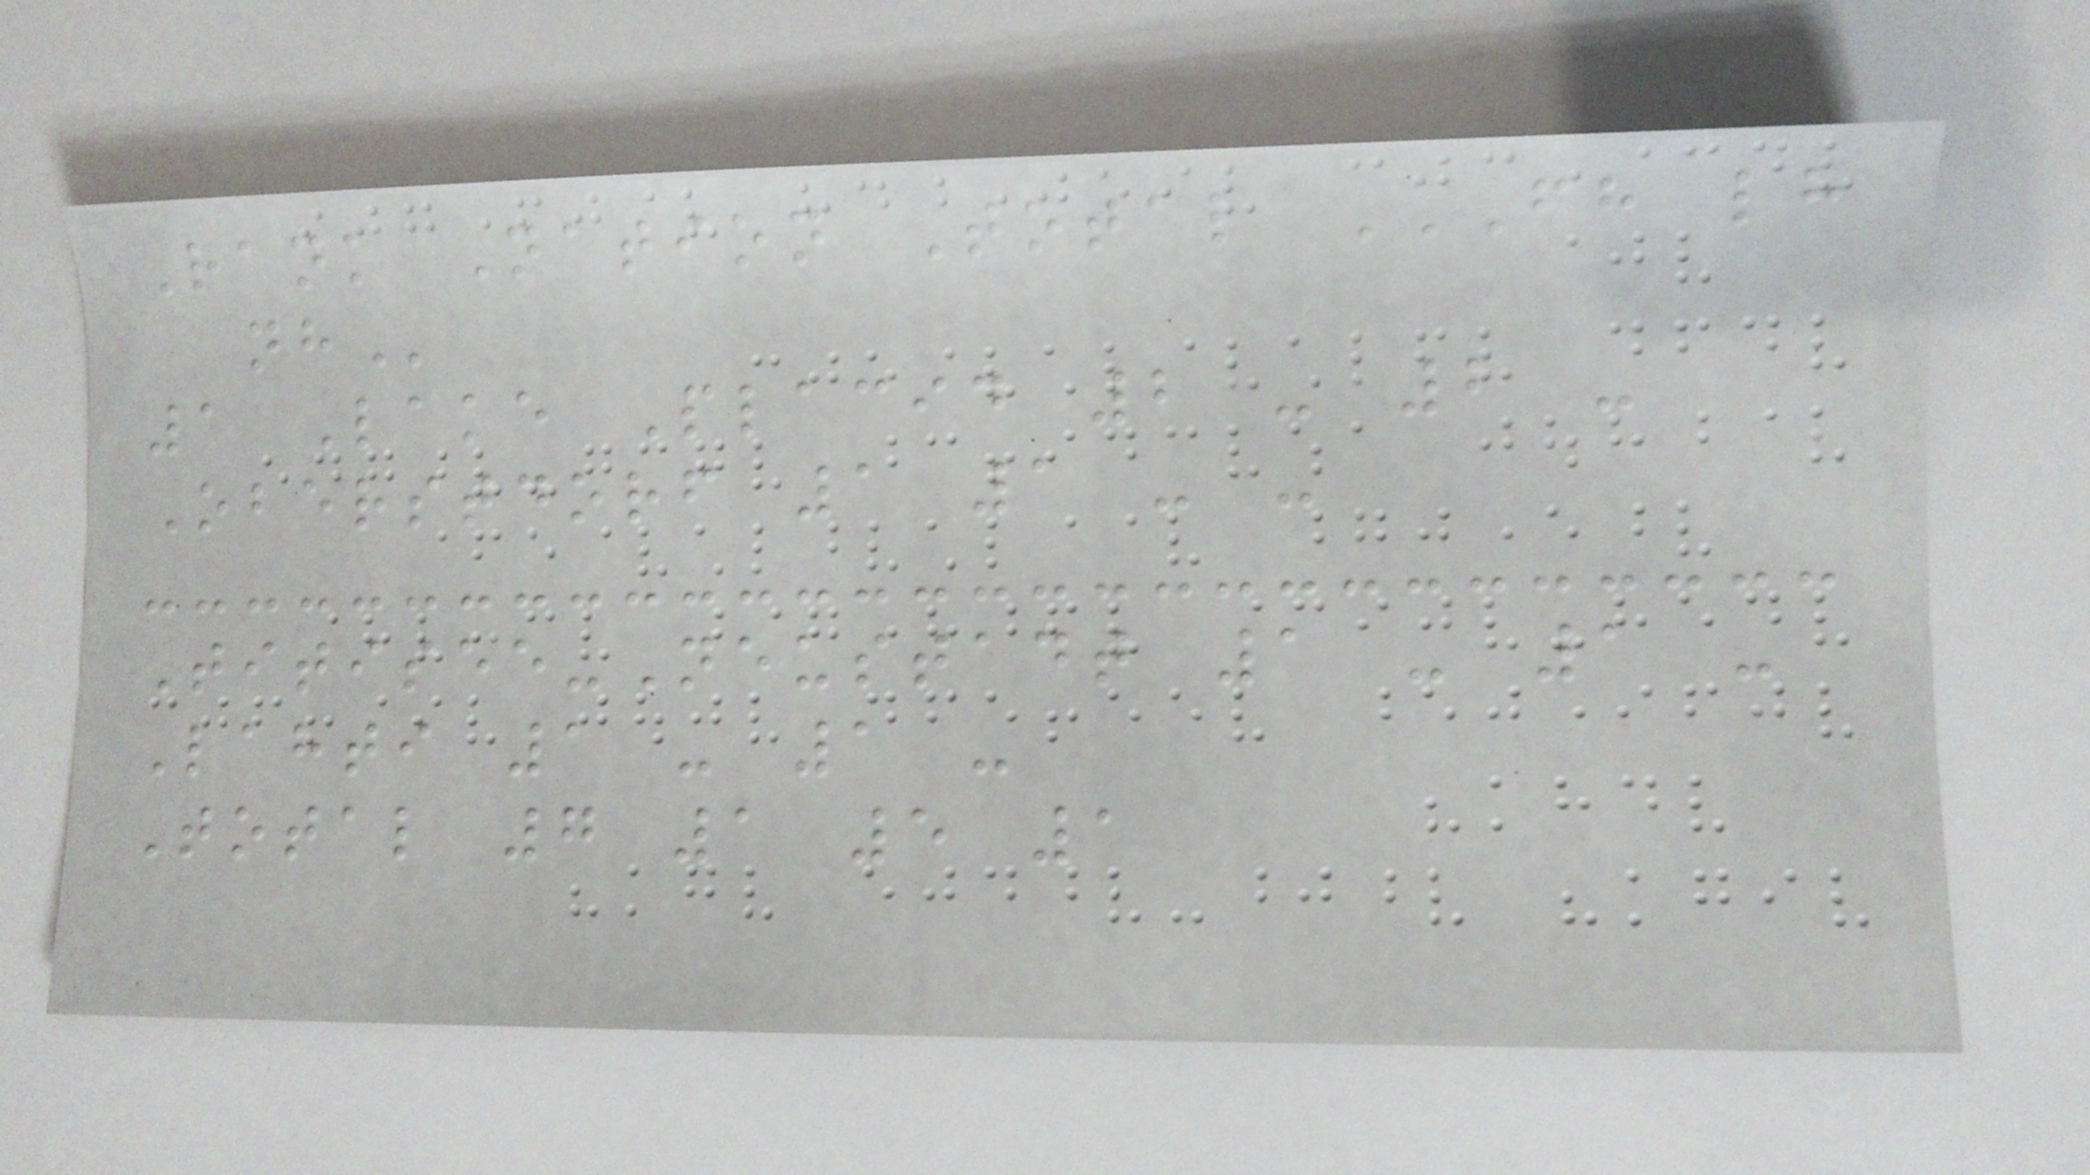Rank Nation Total FH LH
NH
1 Lake Placid 2 - 2 -
Oberstdorf 1 1 - -
Titisee-Neustadt 1 - 1 -
Lahti 1 - 1 -
Total 7 1 5 1
